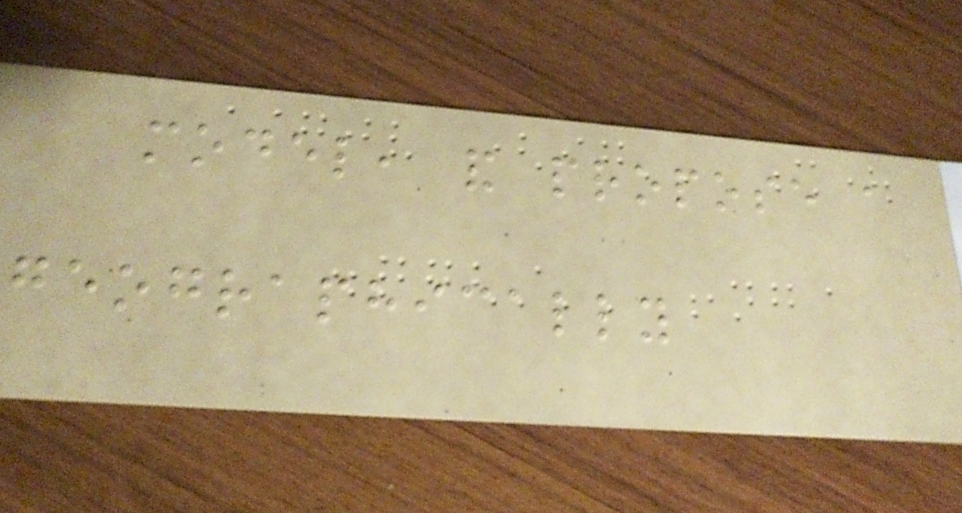model, and propose a
geographically
